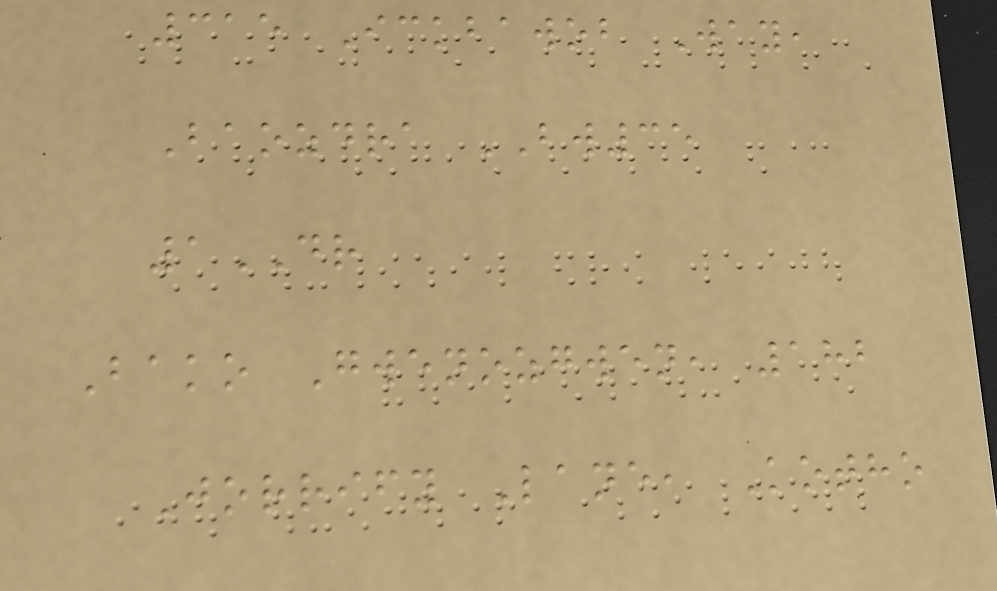315 Ickbawob Way,
Baozdra BW35
1DR
Bako Gwenozgwen, 182
Jorrify Lane, Kotho
